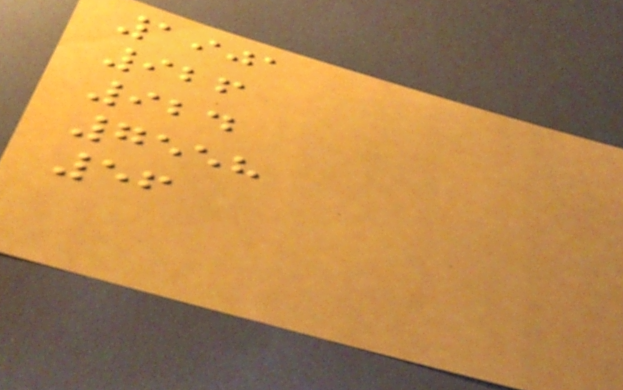1901
926
924
7558
56
